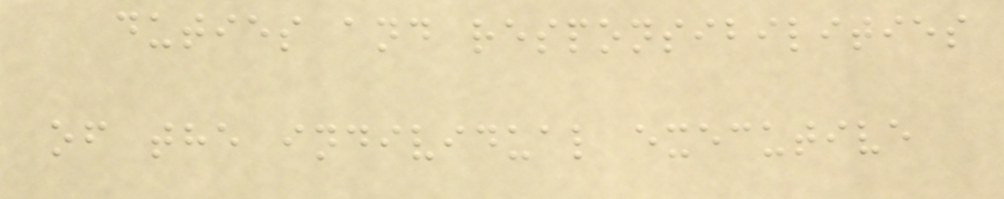duties and responsibilities
of the individual executive
